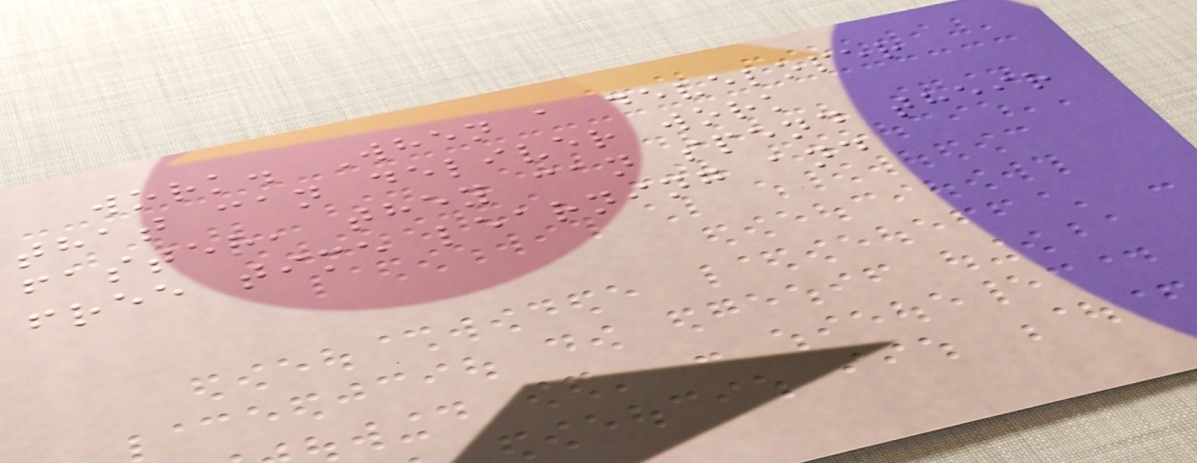work. When a developer
that can deliver work
faster, they can spend their
free time learning and
